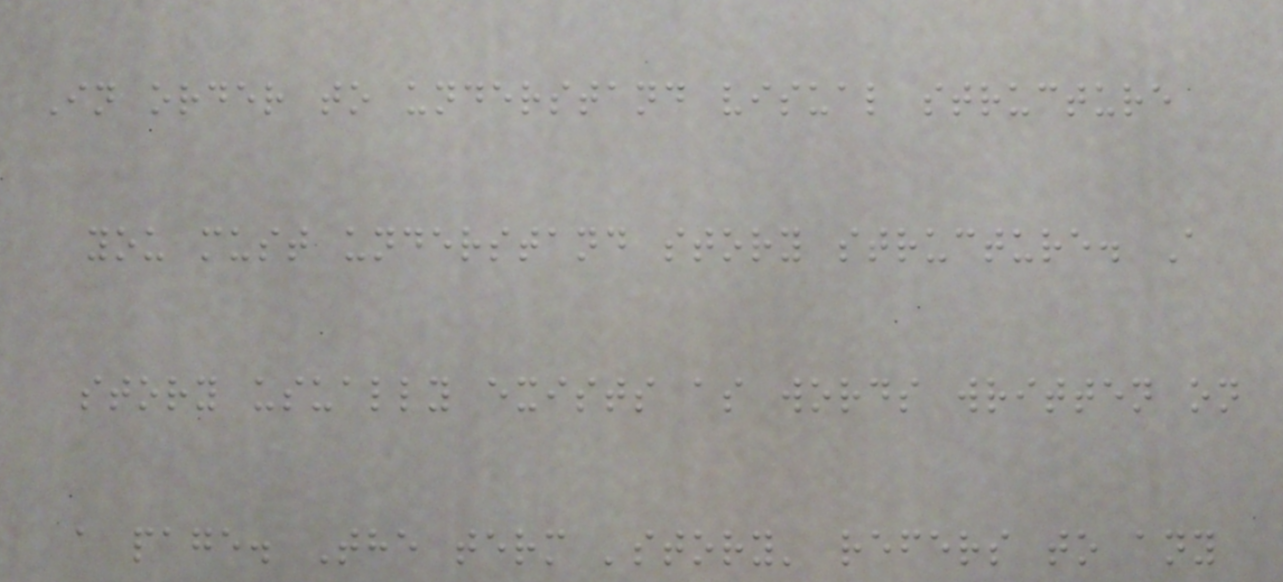In order to understand visual structure
you must understand story structure. A
story usually exists as words written on
a page. The term 'story' refers to any
